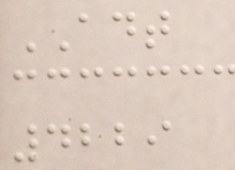ADT
4229
